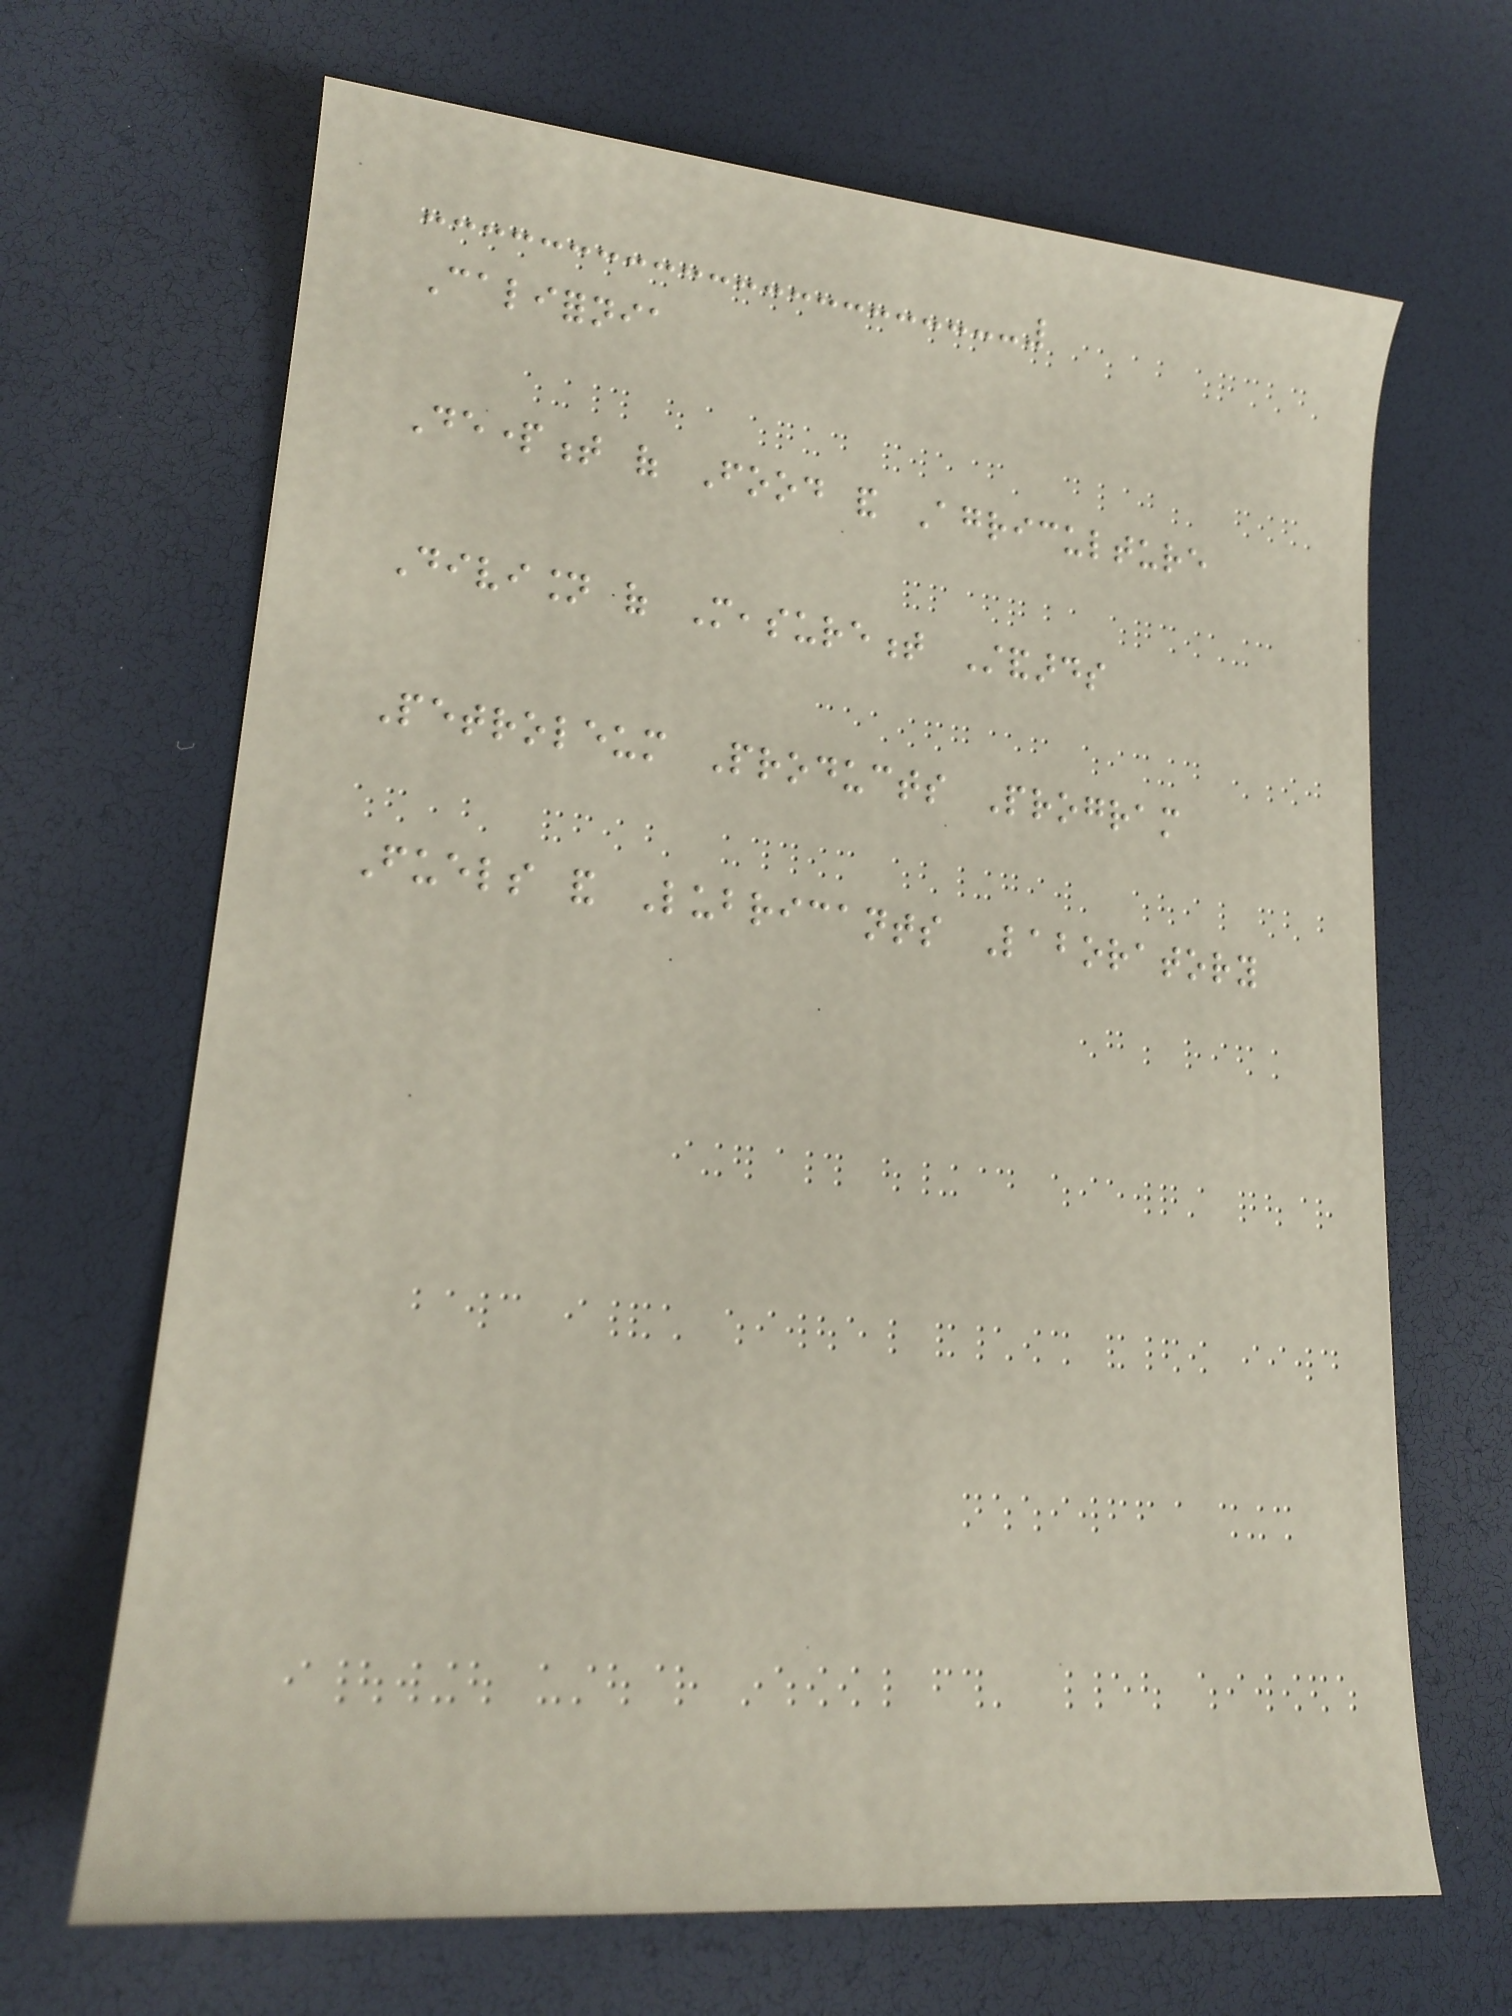California
Department of Food and Agriculture
Division of Measurement Standards
Petroleum Products Program
Fuels and Lubricants Laboratory
